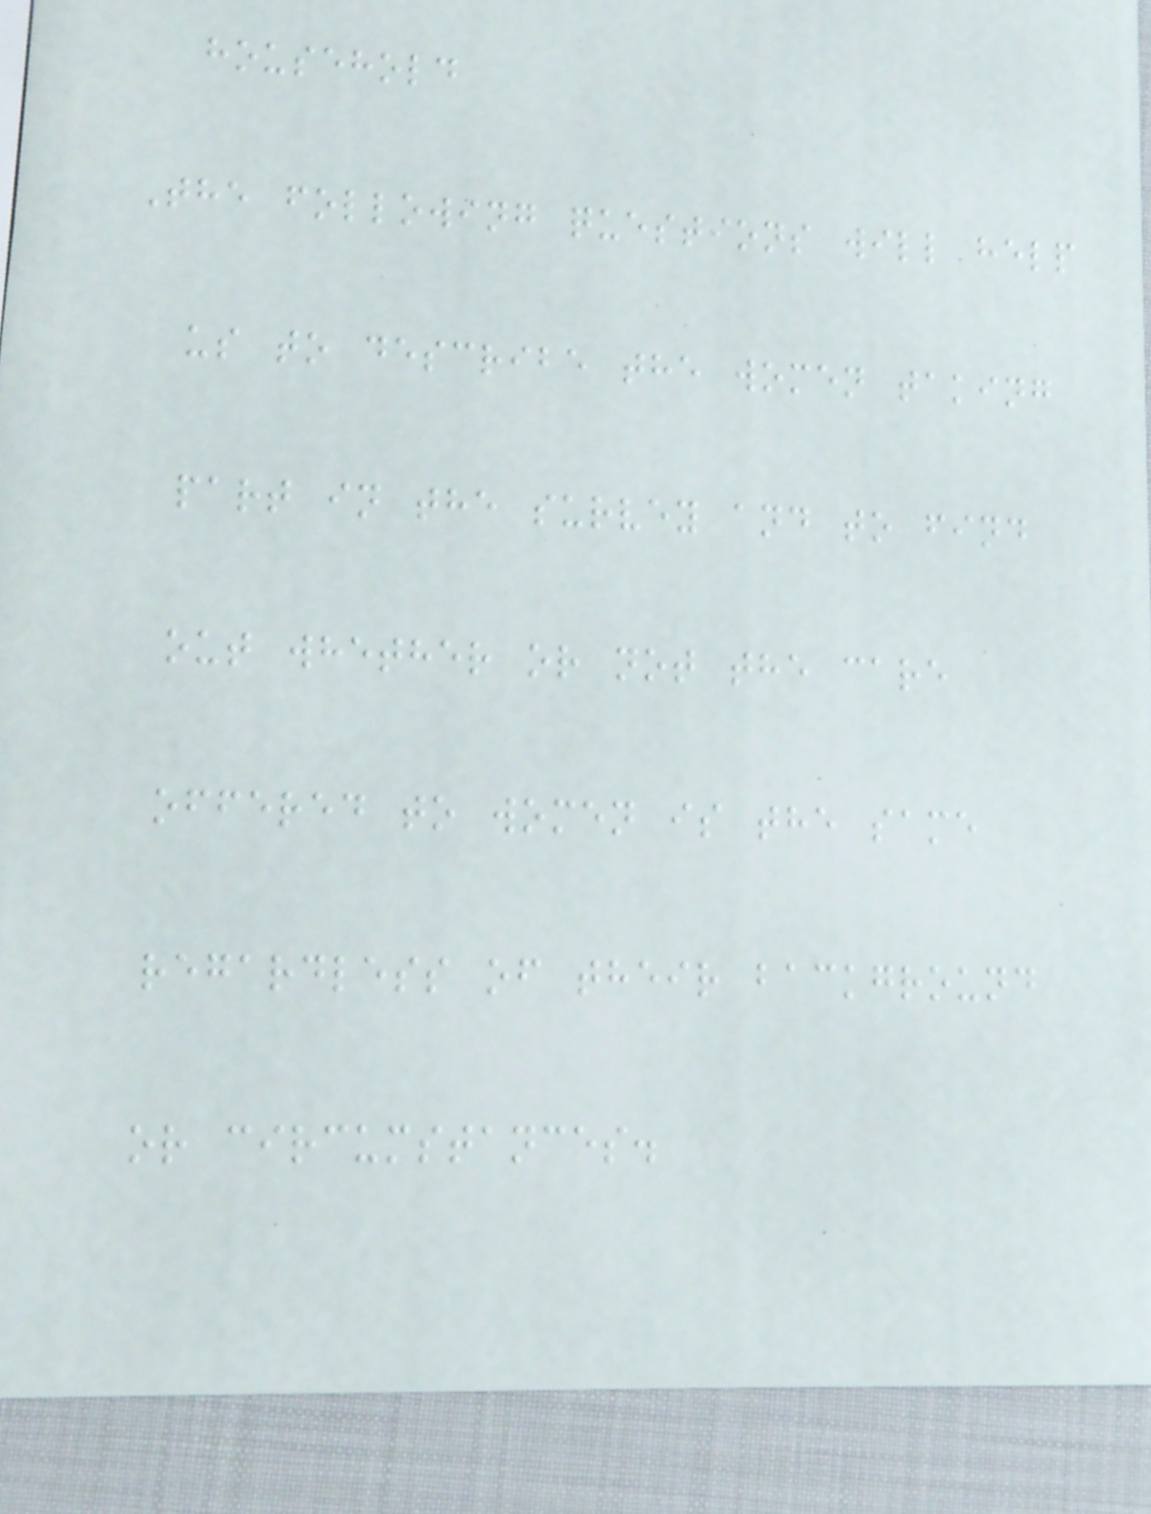household
The following questions will help
us to describe the women taking
part in the survey and to find
out whether or not the care
offered to women is the same
regardless of their background
or circumstances.
